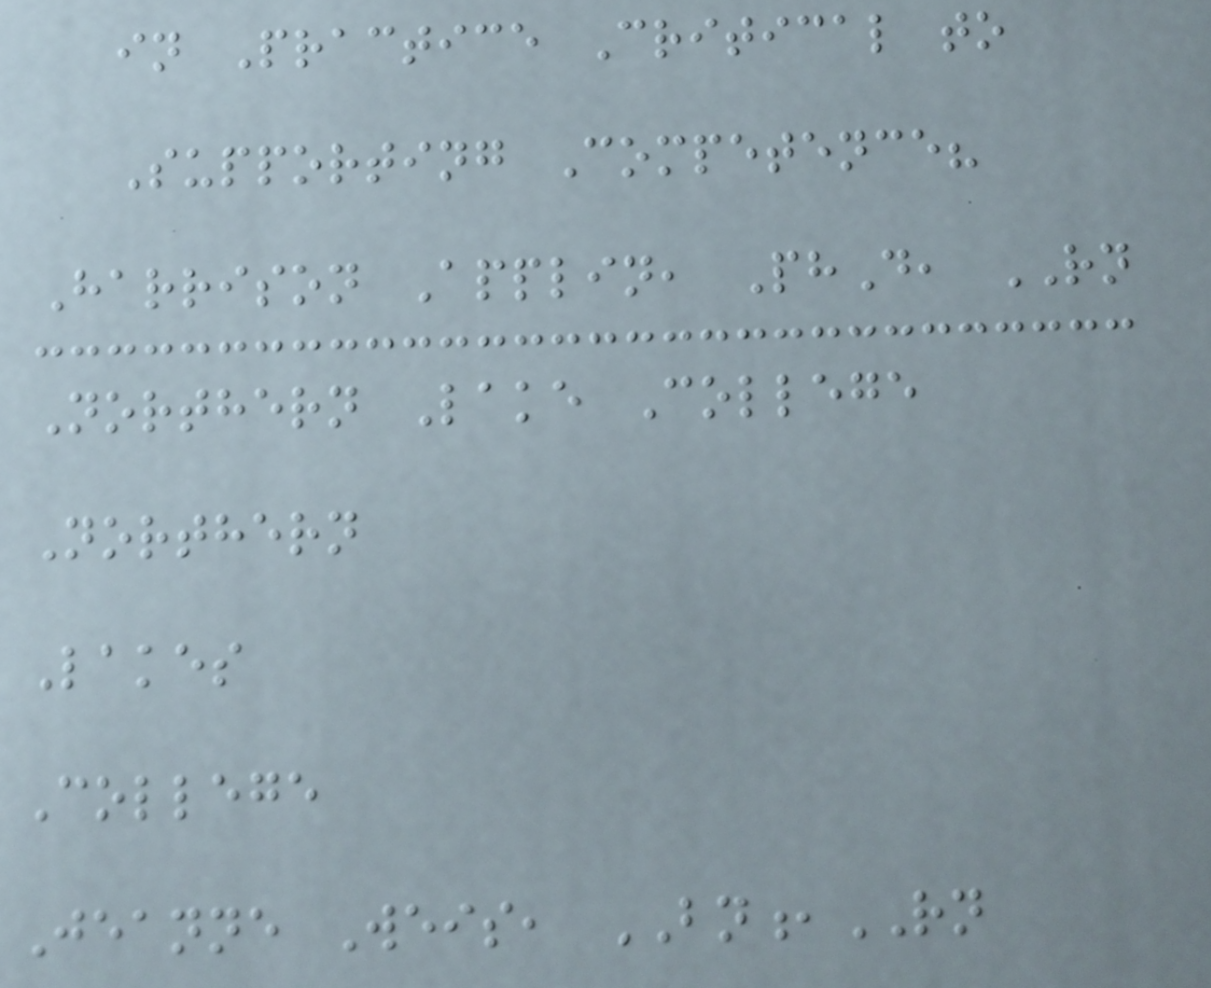in Practice Critical to
Supporting Competence?
Harrison Applin, PhD, RN
Northern Lake College
Northern
Lakes
College
Jeanne Weis, BN,RN
